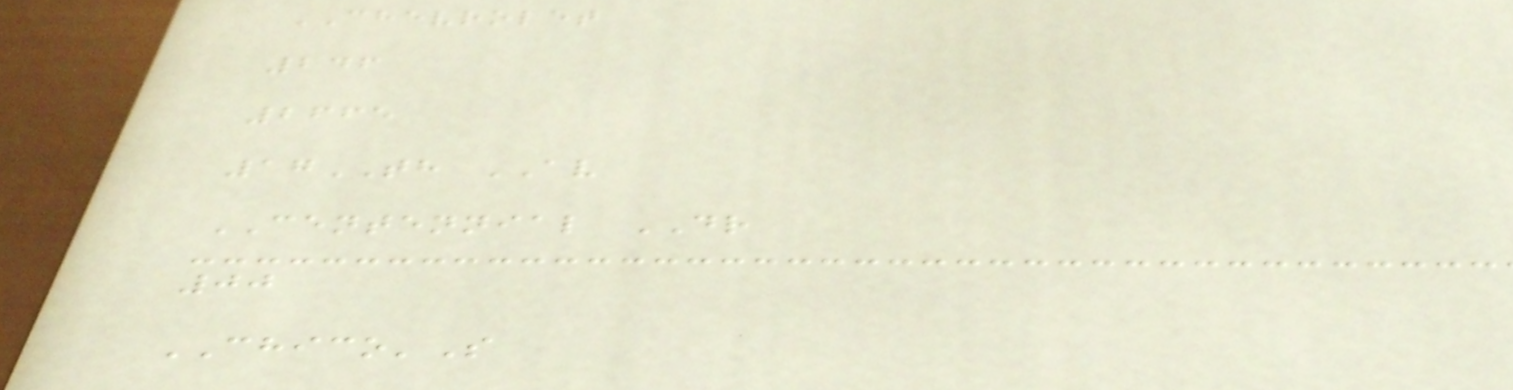CHEVROLET
246
2665
17TH AV
CENTENNIAL DR
00
CHICO'S
